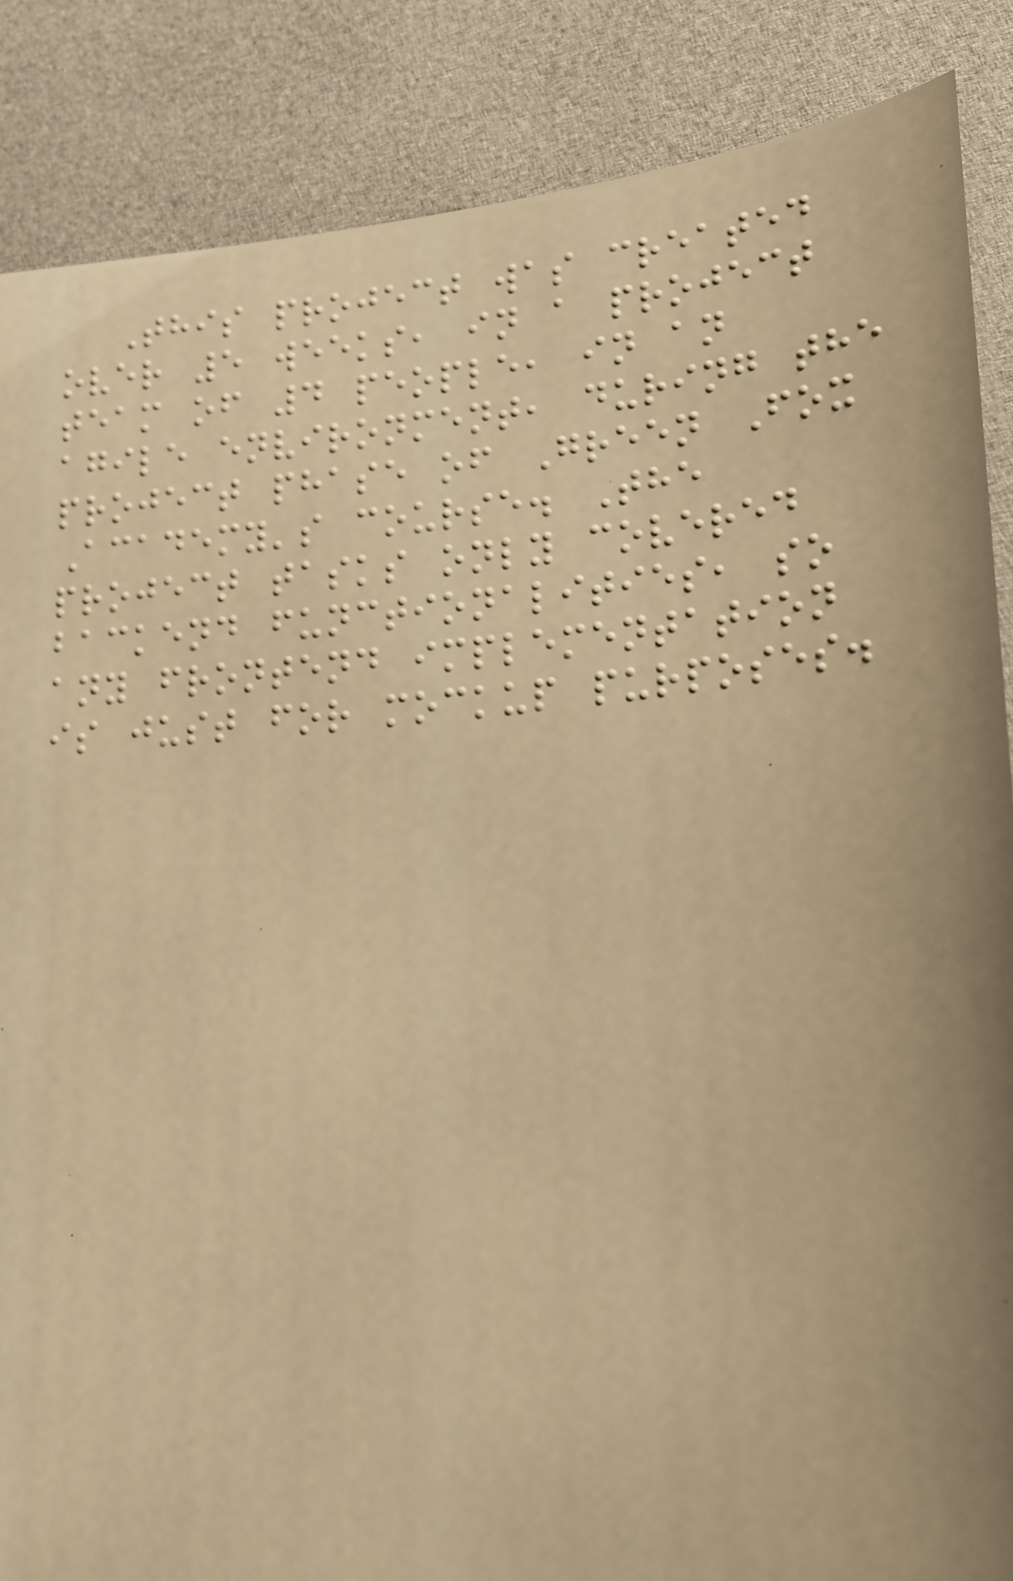This project was created
over 5 weeks, in a project
team of 4 people, in an
agile environment, during the
project phase of Green Fox
Academy's course. The
project tasks only covered
backend functionalities, so
any frontend implementation
is just for mockup purposes.
